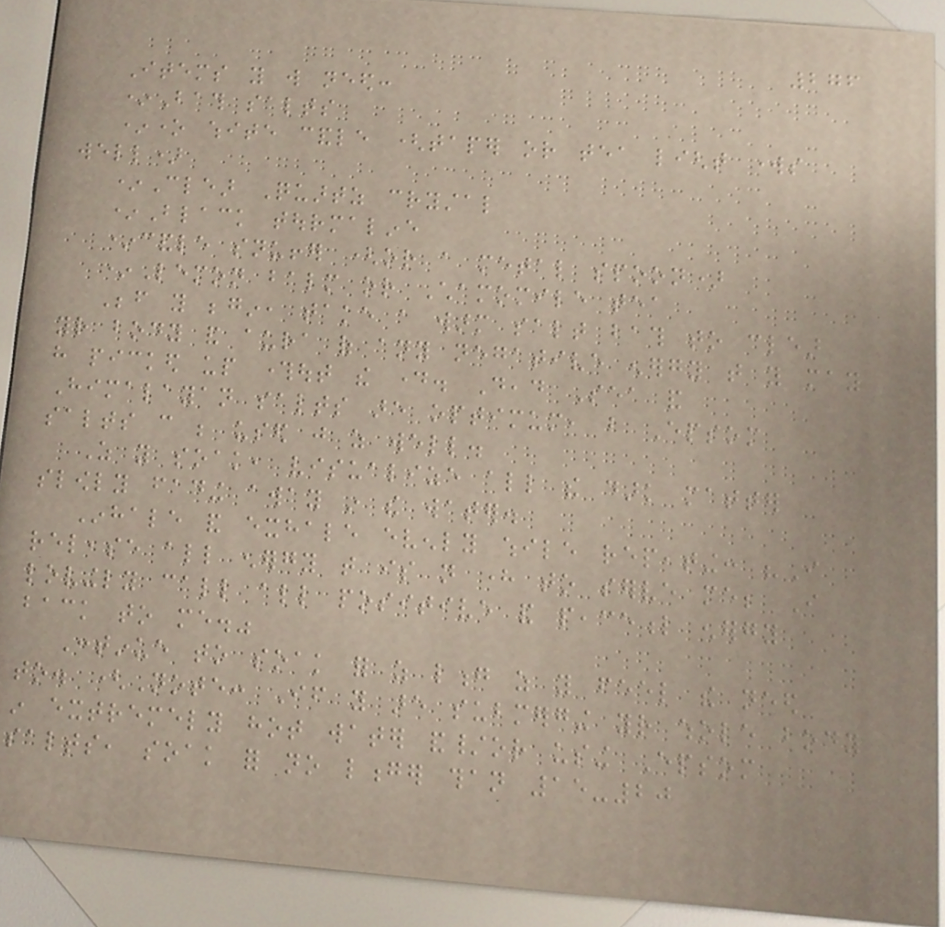276
Items you will need:
*Bath salts
*one white candle (taper or tea light works
well)
*Clear Quartz crystal
*Black tourmaline
*candle snuffer (or a metal spoon)
*Lemon balm or Chamomile tea
Before you begin, take a warm salt bath to clear
your body and aura of any negative energy that you may
have picked up throughout the day. Dead Sea and
Himalayan salts are optimum, but Epsom
salts can be used just as well.
As you soak, visualize all the dark matter
slowly fading away in the water.
Inhale and exhale evenly while repeating: "I
release all energy that is not here to serve me; I
lovingly call all positive and peaceful energy
back to me."
Continue to soak for as long as you feel the need
to. (Note: If you are submerging your whole body
in extremely hot water and/or using Epsom
salts, soak for no longer than 15-20
